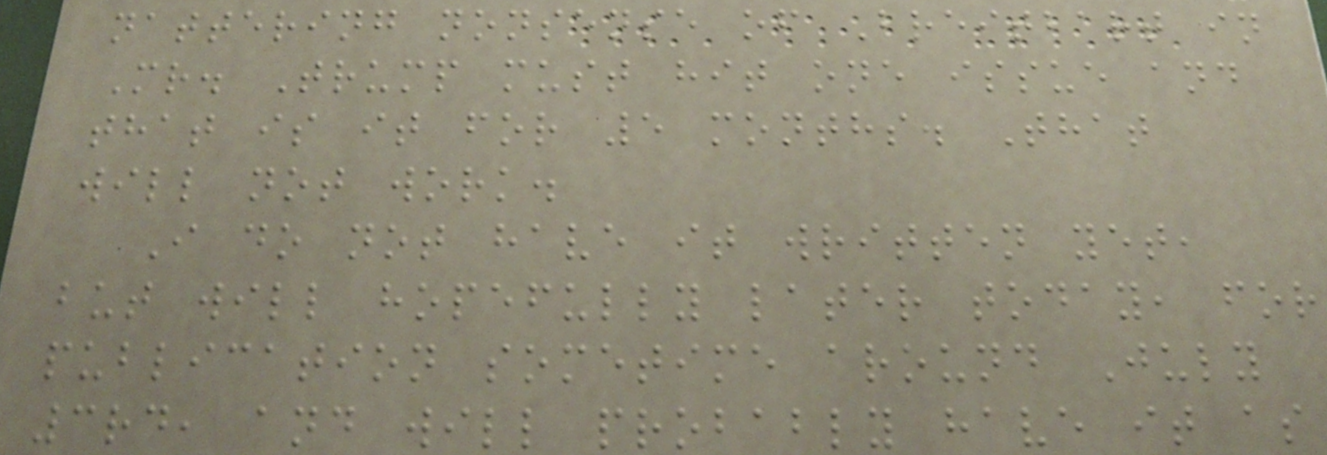nattering nonsense of Breitbart in
Mr. Trump must hit one issue and
that is it for 5 months. That
will not work.
I do not have it written yet,
but will hopefully later today, for
publication sometime around July
3rd, and will probably have it as
